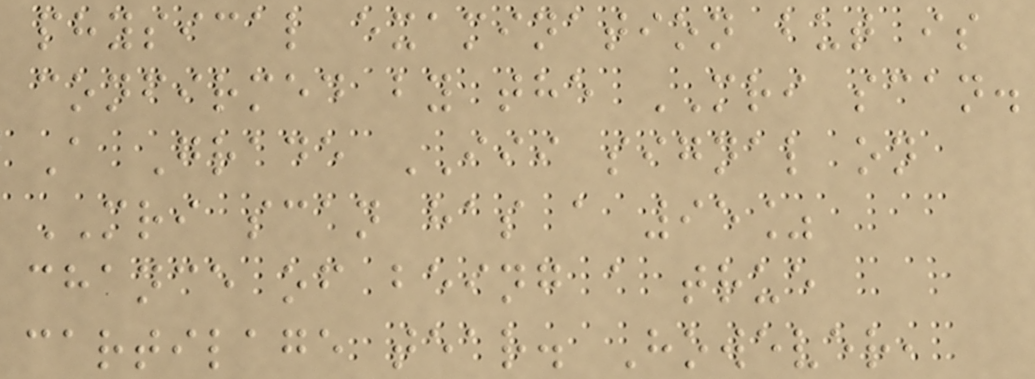physical examination but is
confirmed by the MRI scan.
A Grade III signal on
MRI scan has a 95%
chance of being a true
cartilage tear. However,
